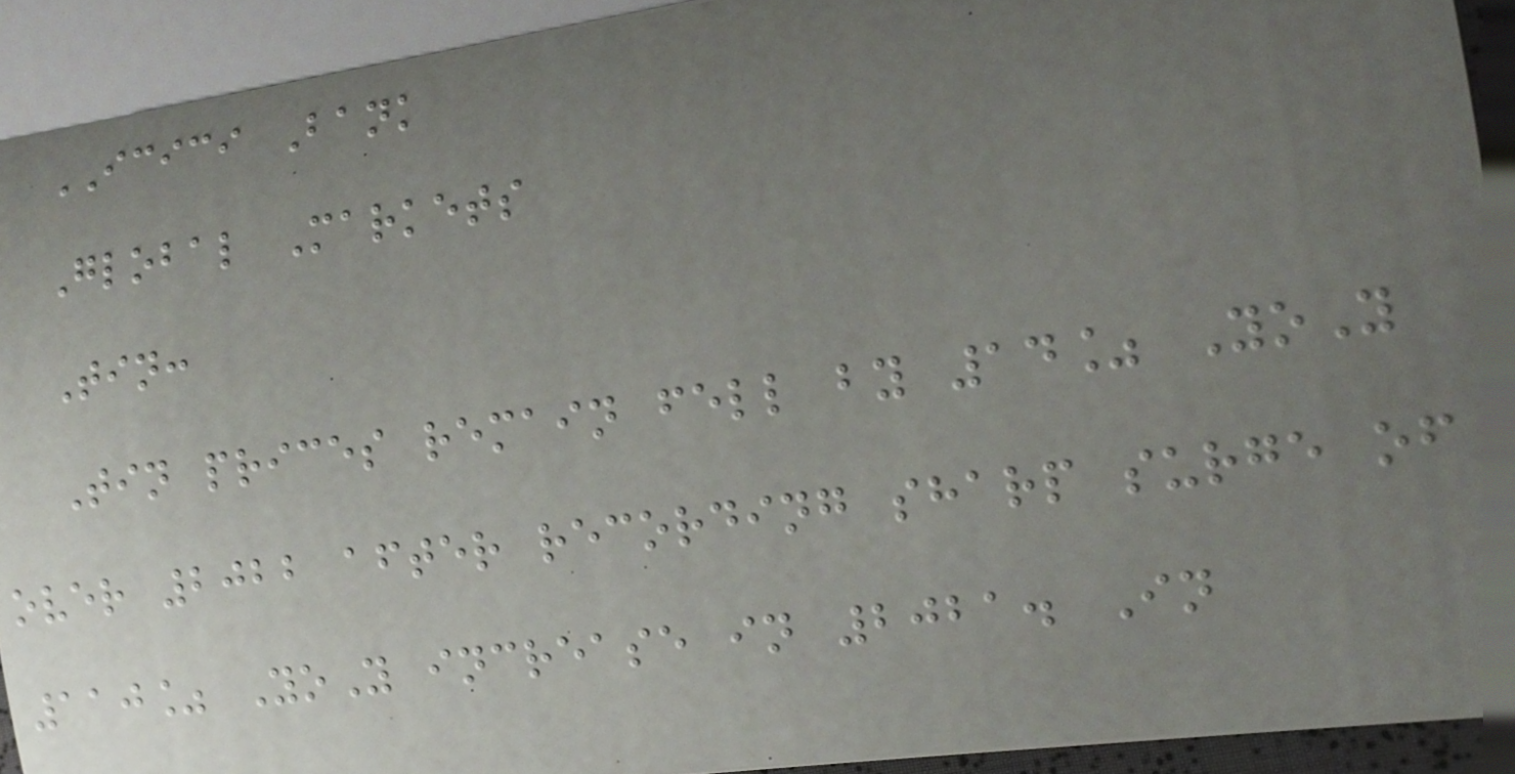ICICI Bank
Global Markets
Tin:
Tin prices remain fell by 14% YoY
over 2022 after recording sharp surge of
110% YoY increase in 2021. In
